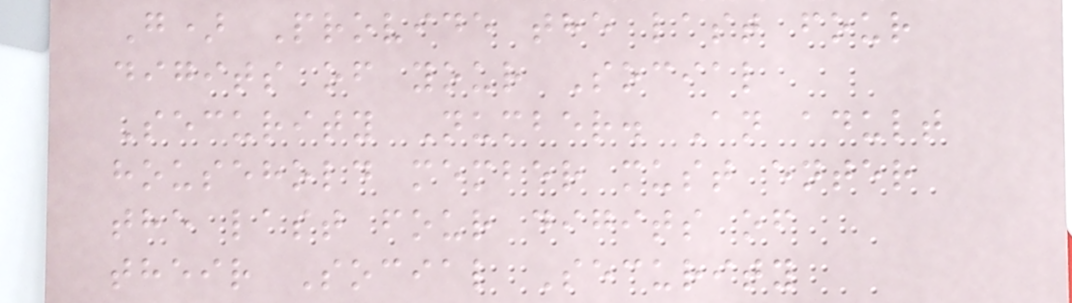G) Provide the last four
digits of your Social
Security Number. An adult
household member must enter
the last four digits of
their Social Security
